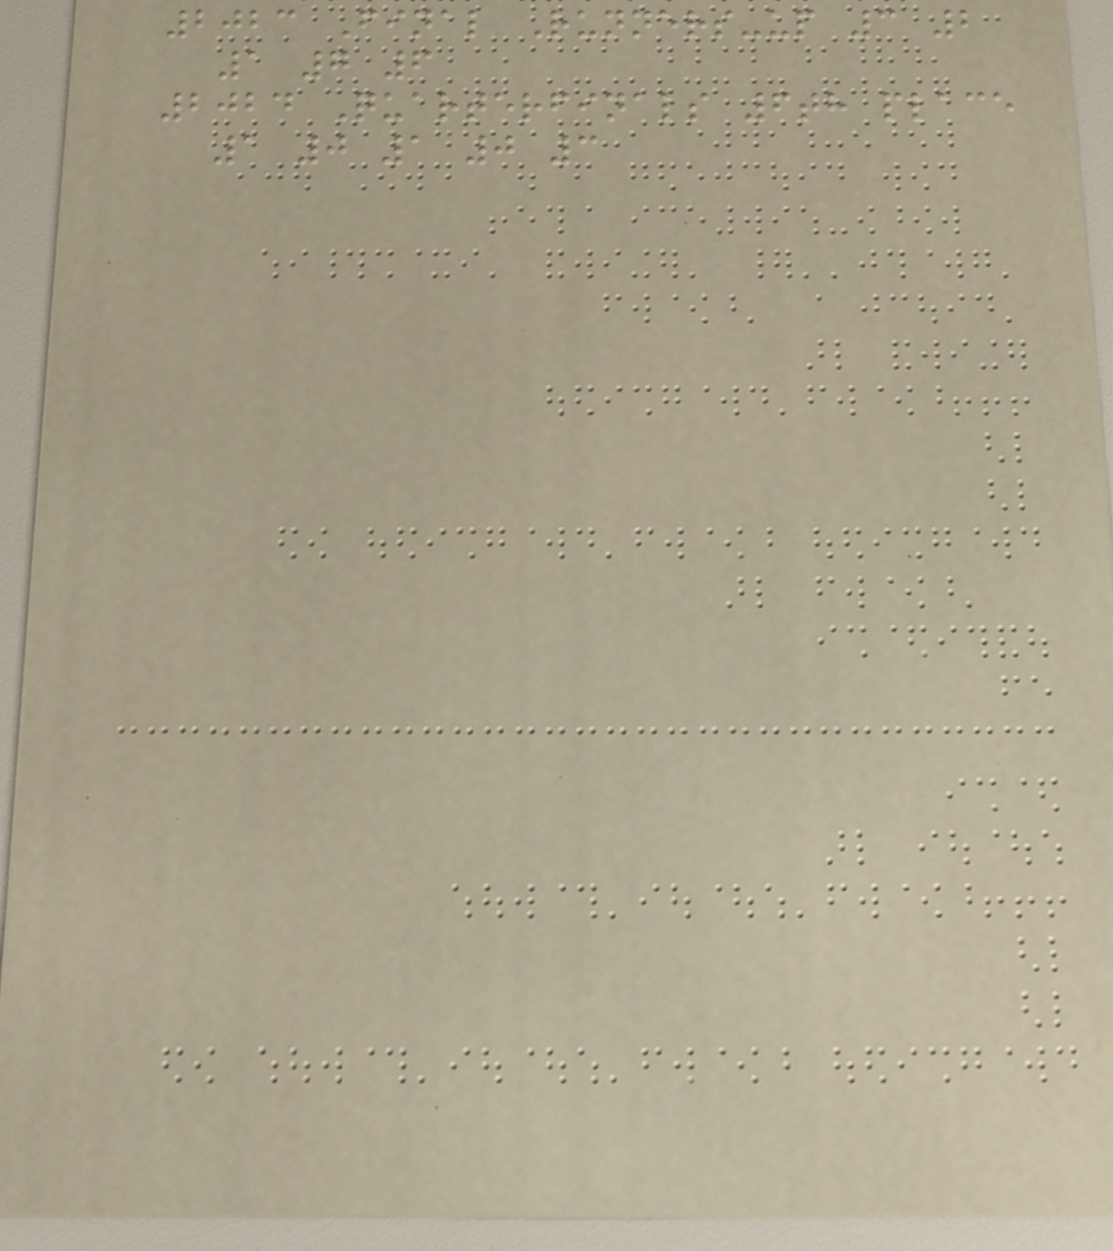2023 Final Runners-up 3 2
1 7 6
2024 Quarterfinals 6th place
1 0 1 0 3
